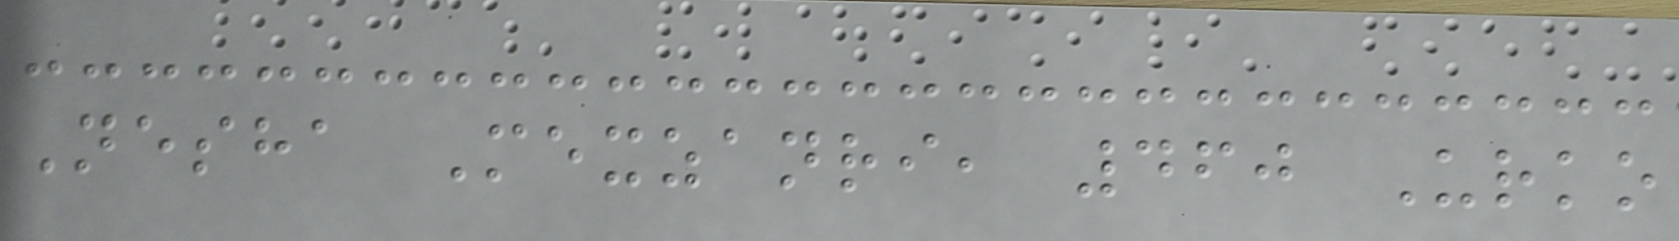Nesha Mexzanri, 460 Urko
